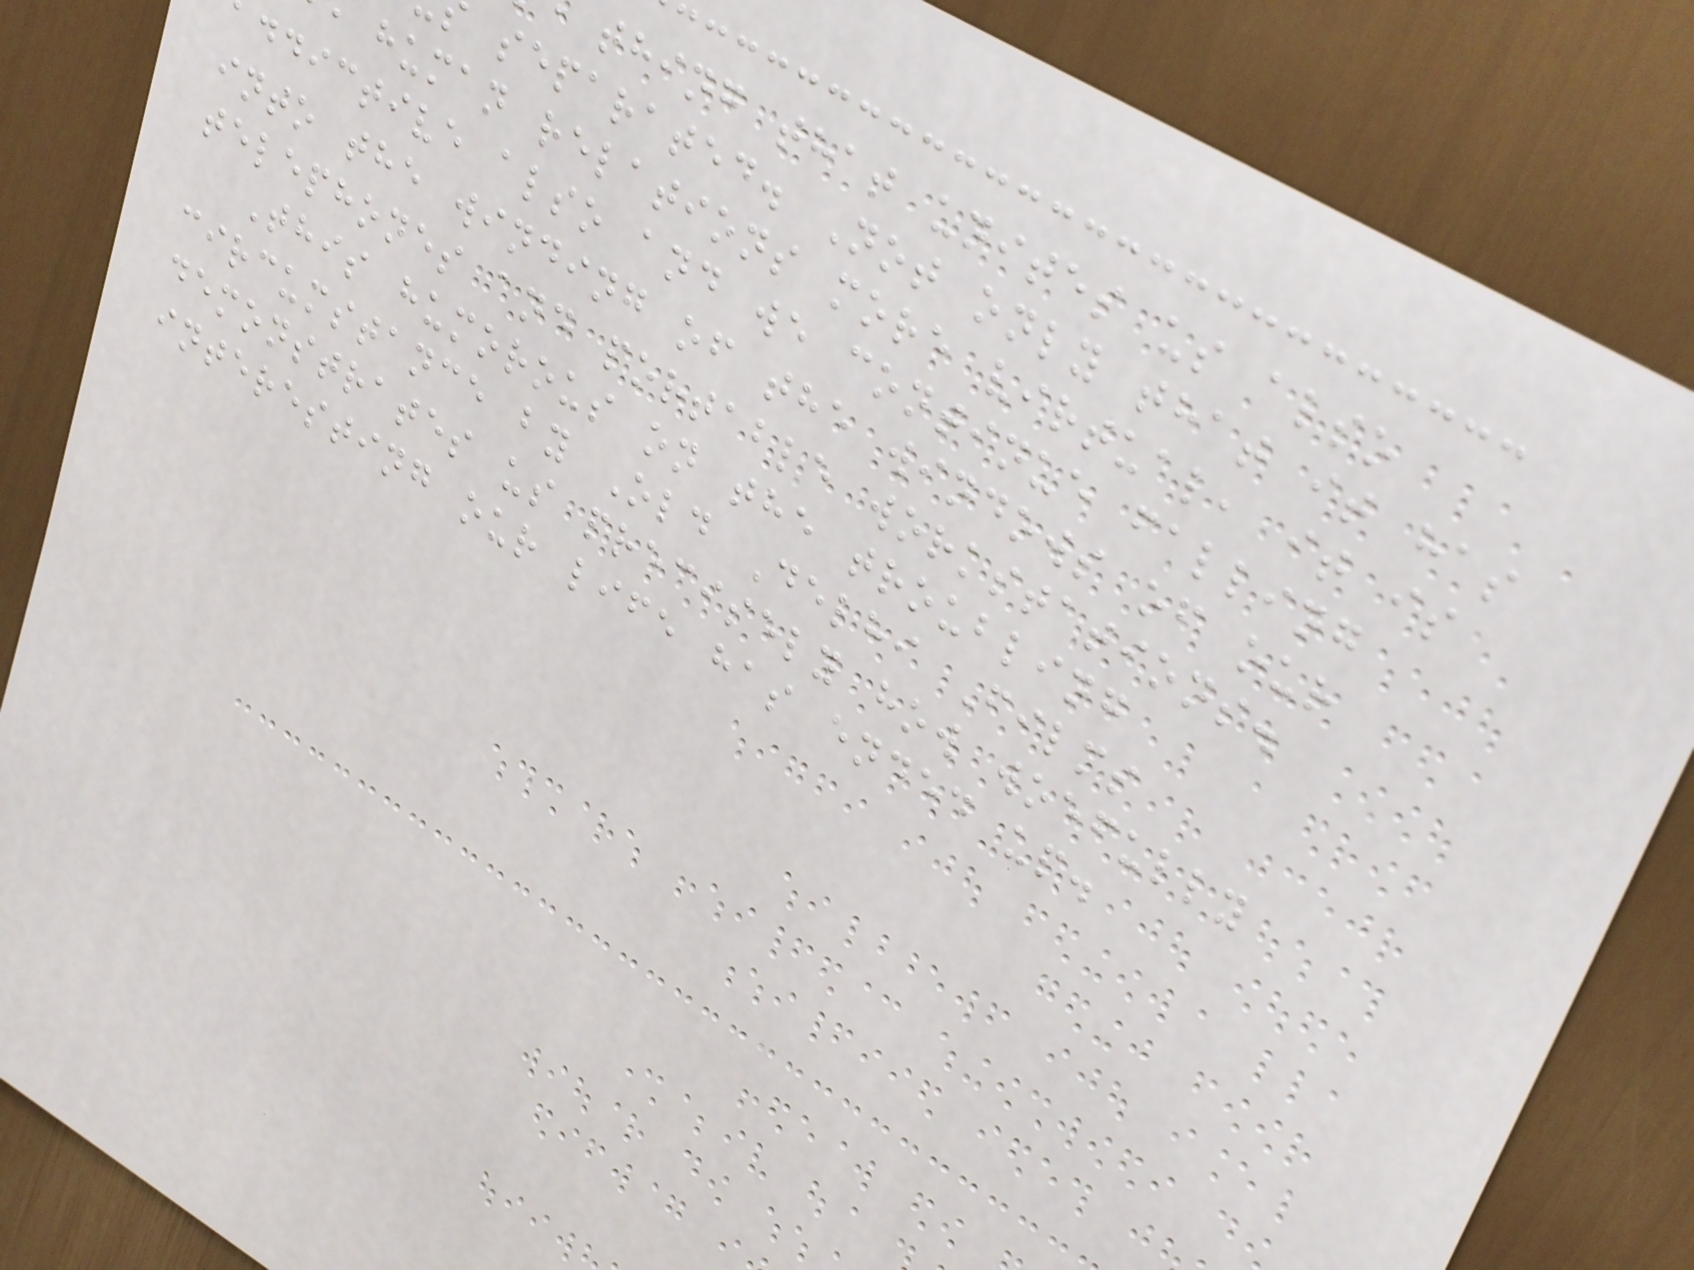thing that unites us also
separated. Not only that it has
human relations more virtual, it is
ddictive also and we continue falling
into the winding of the windows of our
telephones and portable workstations.
This humorous on the troubling
circumstance by Old Delhi Films
demonstrates us precisely how woefully
interesting our life has ended up.
